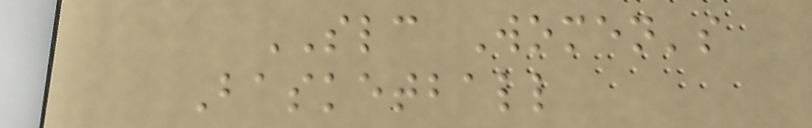SLC Women's
Basketball
